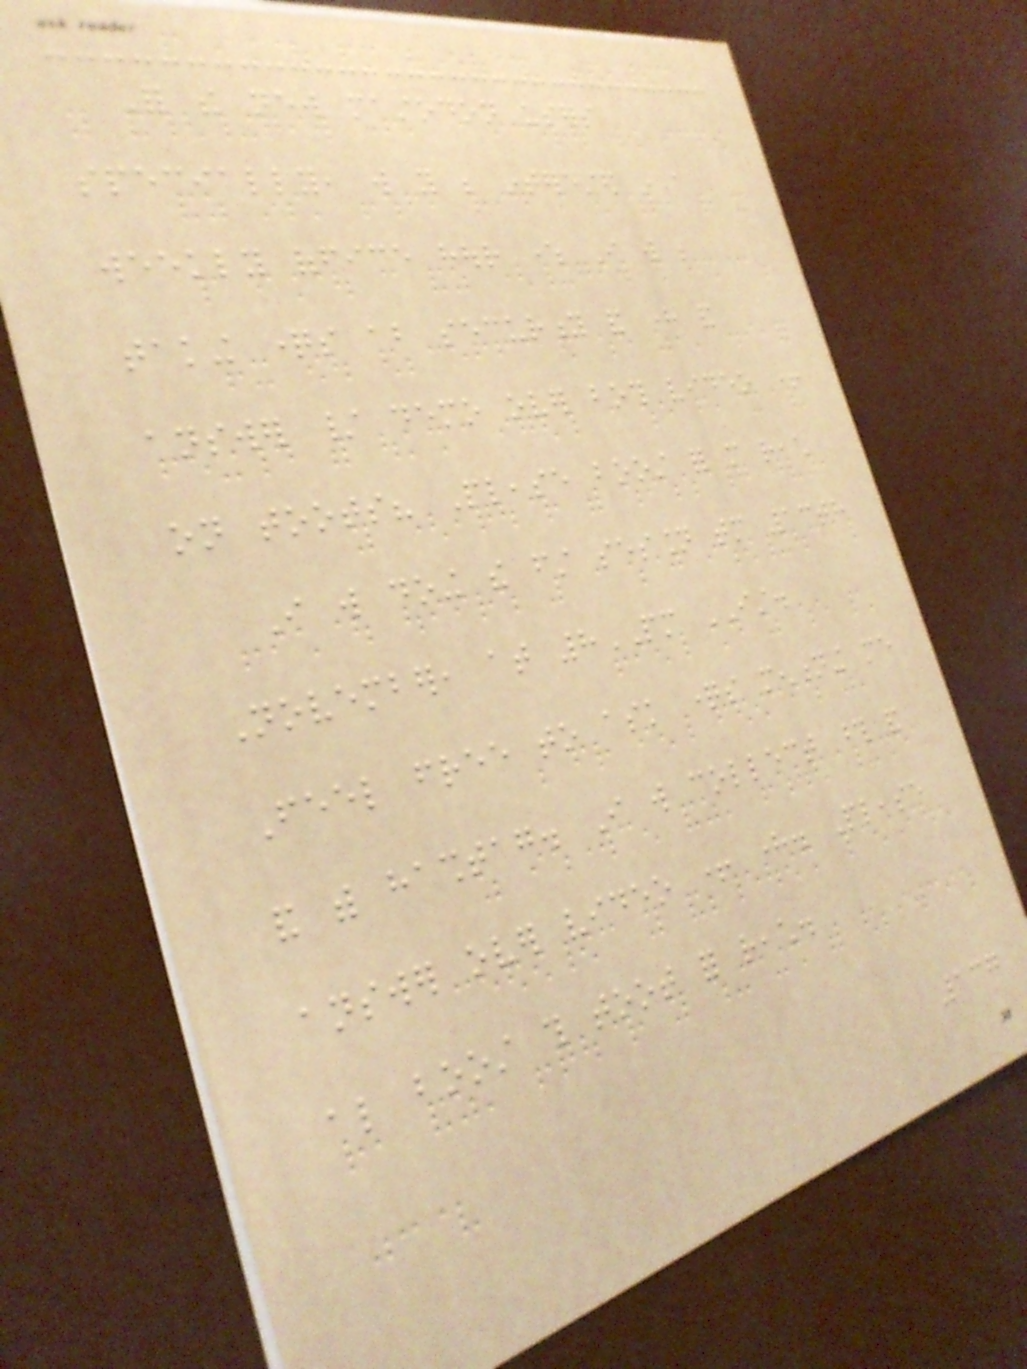For the new mastodon users
specially, will you be interested in a
weekly office hour where I will be
taking questions about security and here and
answer / demo over both video +
on toots? Please boost for more reach
I will doing the first session tomorrow 13th
November, at 8PM IST.
Feel free to ask questions mentioning me
and with hashtag. I will collect those and
answer over video + here. Please
also boost this toot for reach.
137
